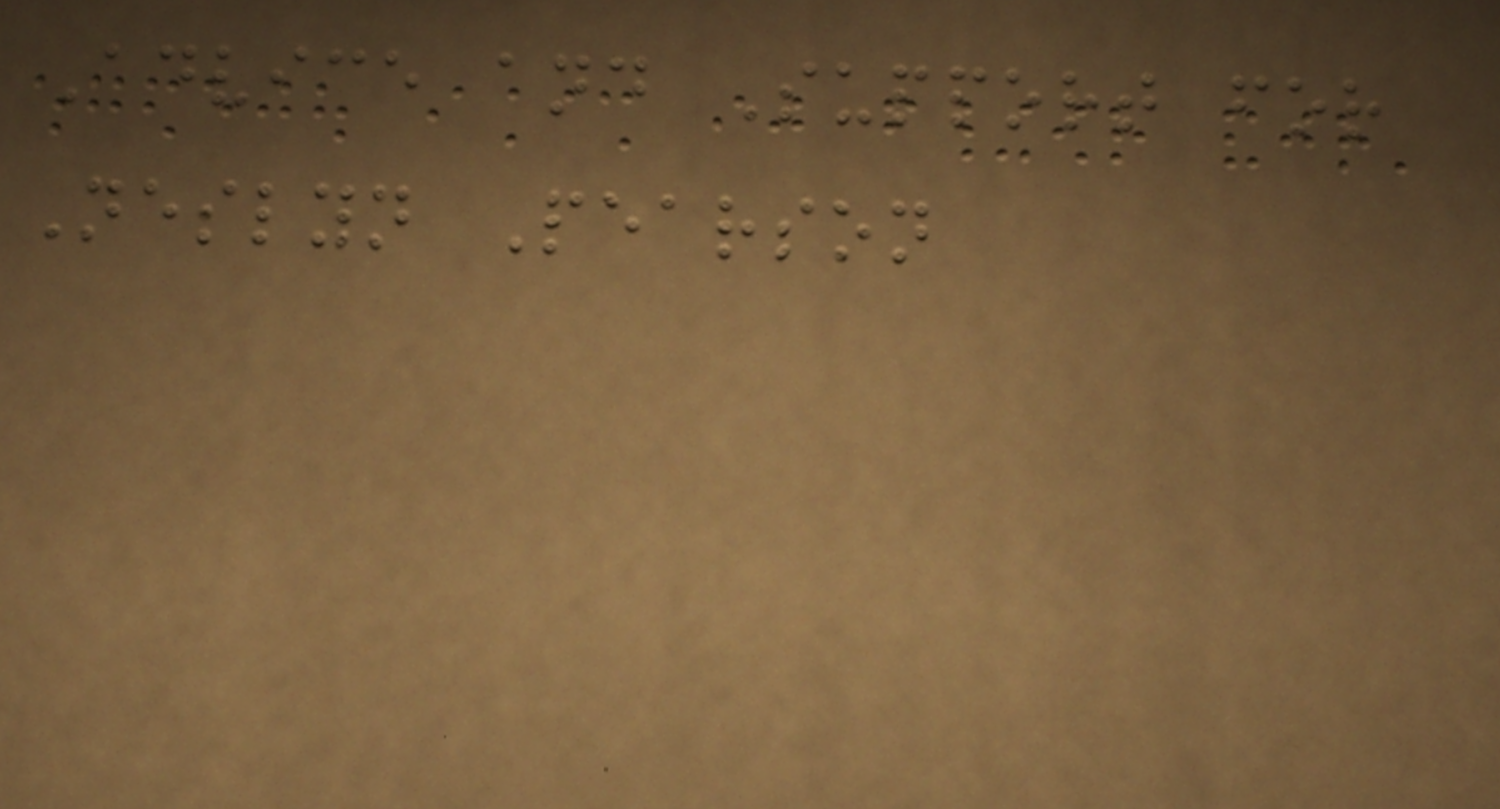Advice and Support for
Neslyn Pearson
